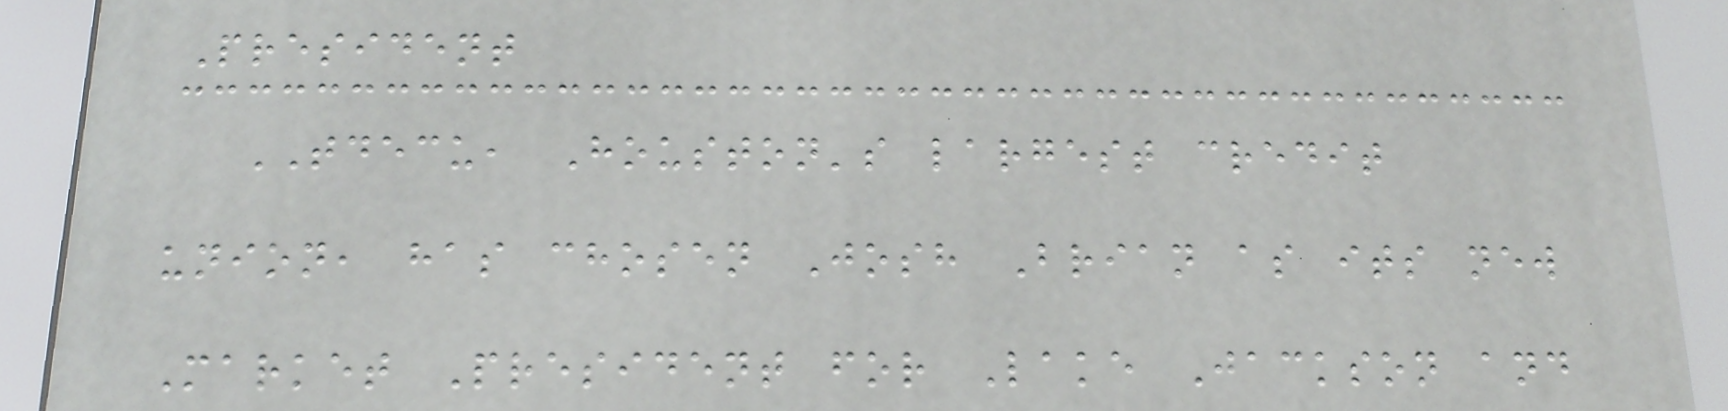President
TDECU, Houston's largest credit
union, has chosen Josh Brian as its new
Market President for Lake Jackson and
